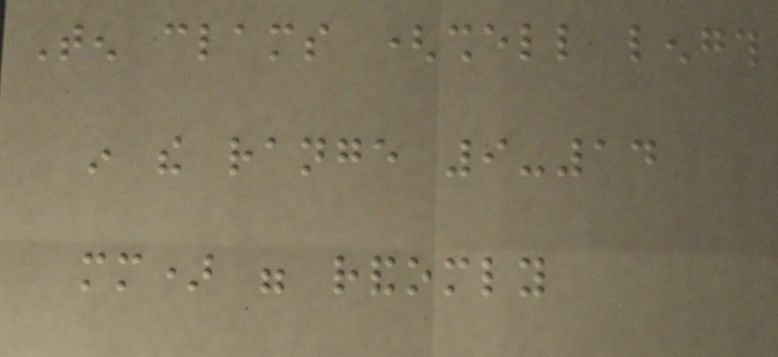Ten clams (shell length
in the range 9-14
mm) were randomly
